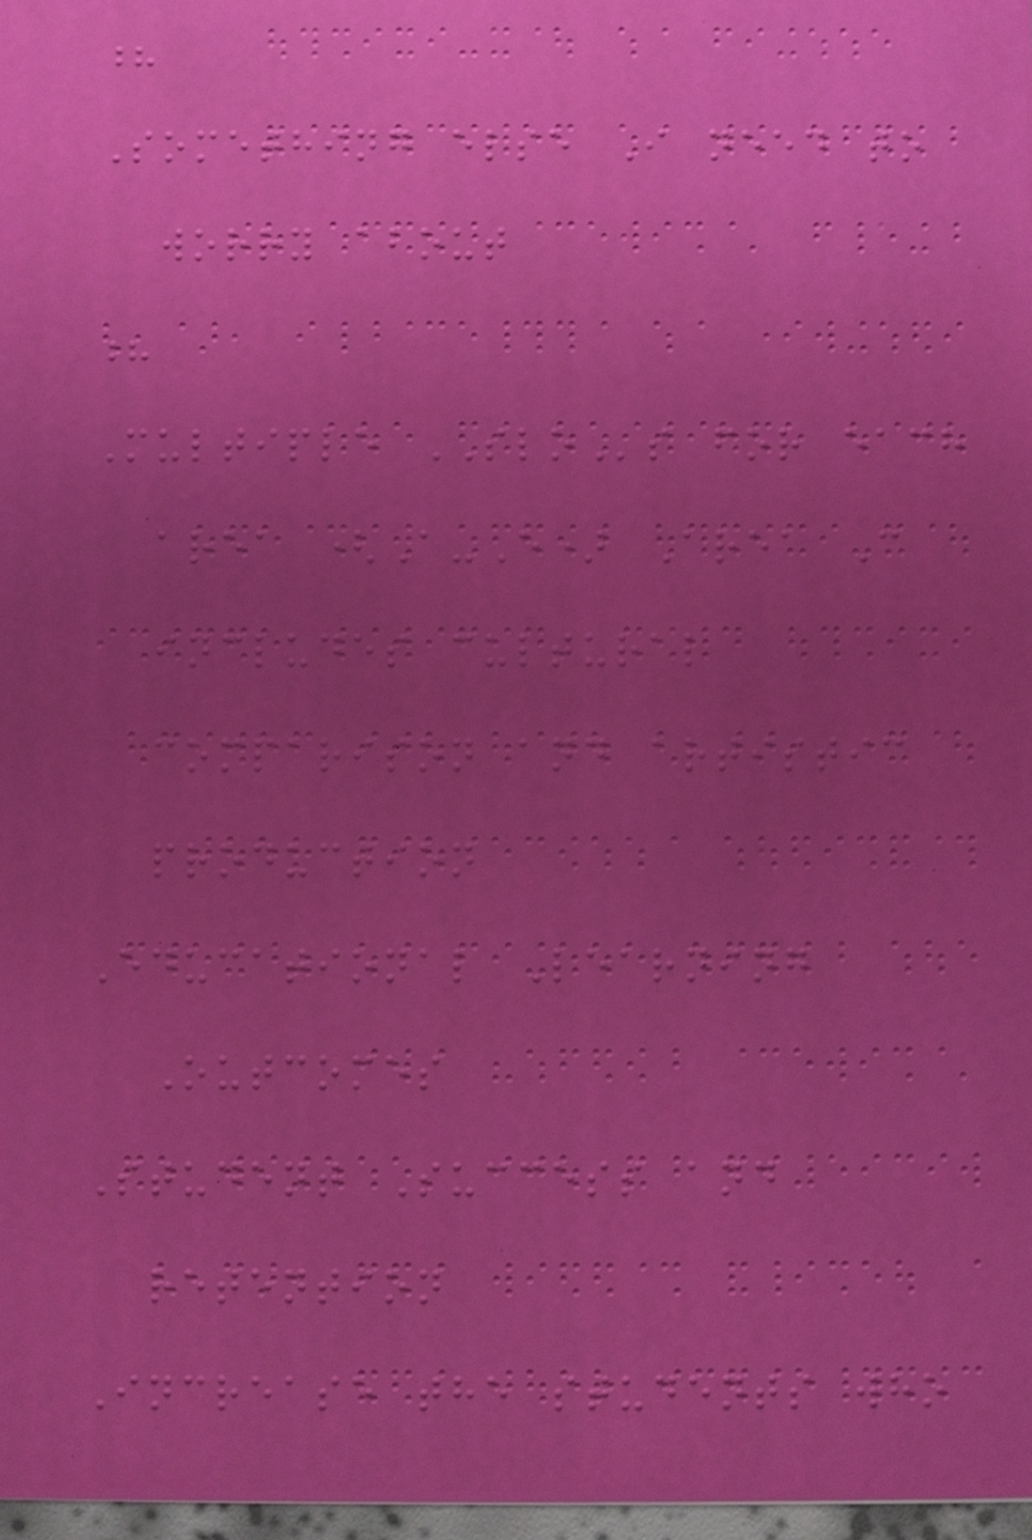?
Something else I need to
worry about
?
Multiple SLOs for each
area (A-E) Area C
includes cultural
comparison and artistic
production
Educational Learning
Outcomes
Student Success and
retention
Increase the students who
